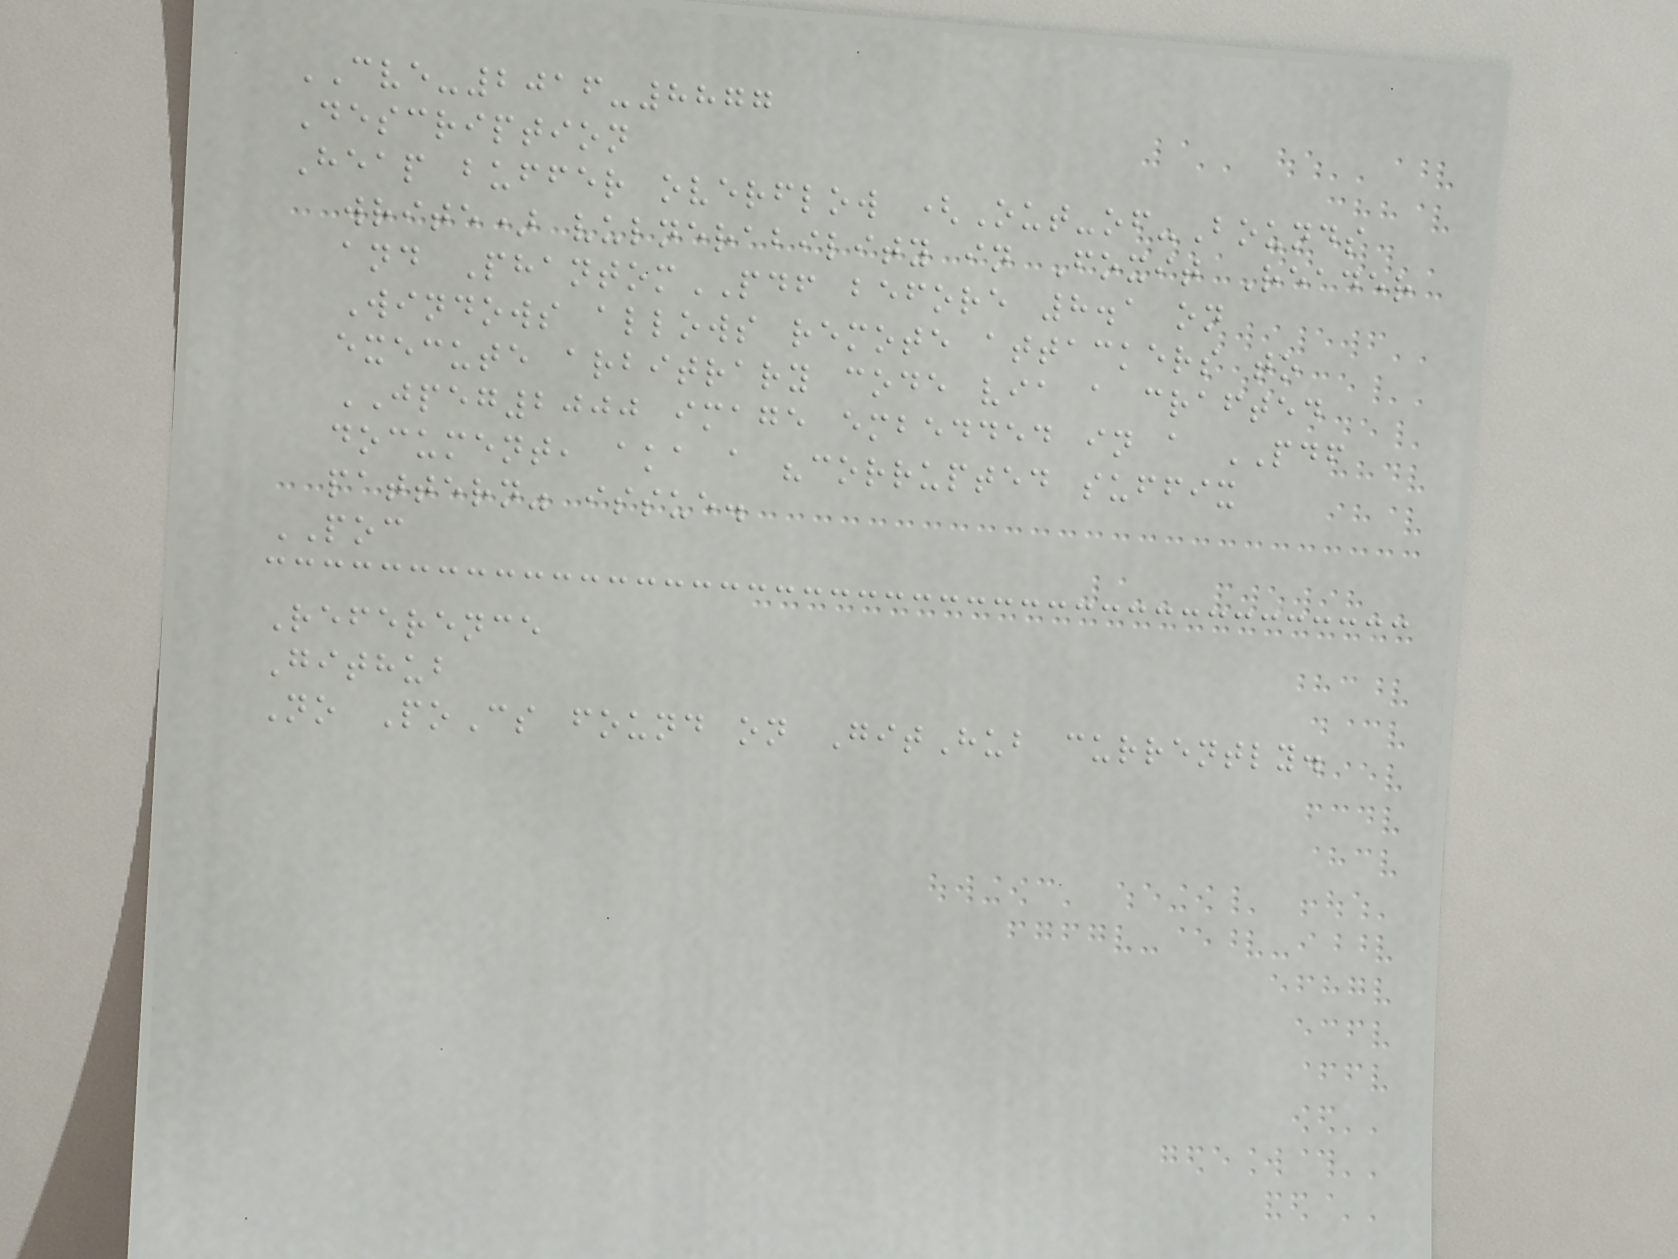CVE-2016-8877
Description
Heap buffer overflow (Out-of-Bounds
write) vulnerability in Foxit Reader
and PhantomPDF before 8.1 on
Windows allows remote attackers to
execute arbitrary code via a crafted
JPEG2000 image embedded in a PDF
document, aka a "corrupted suffix
pattern" issue.
POC
Reference
Github
No PoCs found on GitHub currently.
